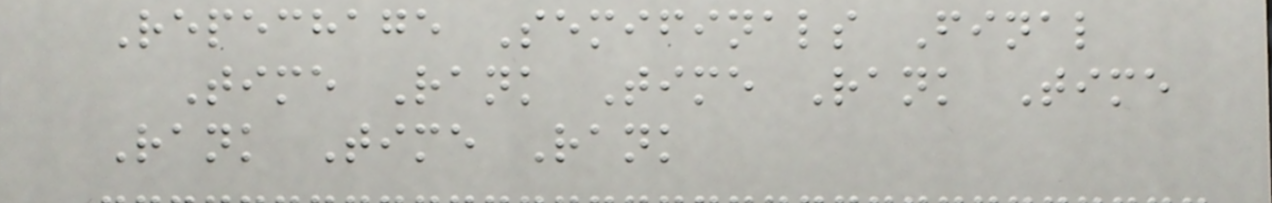Repechage Semifinals Final
Time Rank Time Rank Time
Rank Time Rank
